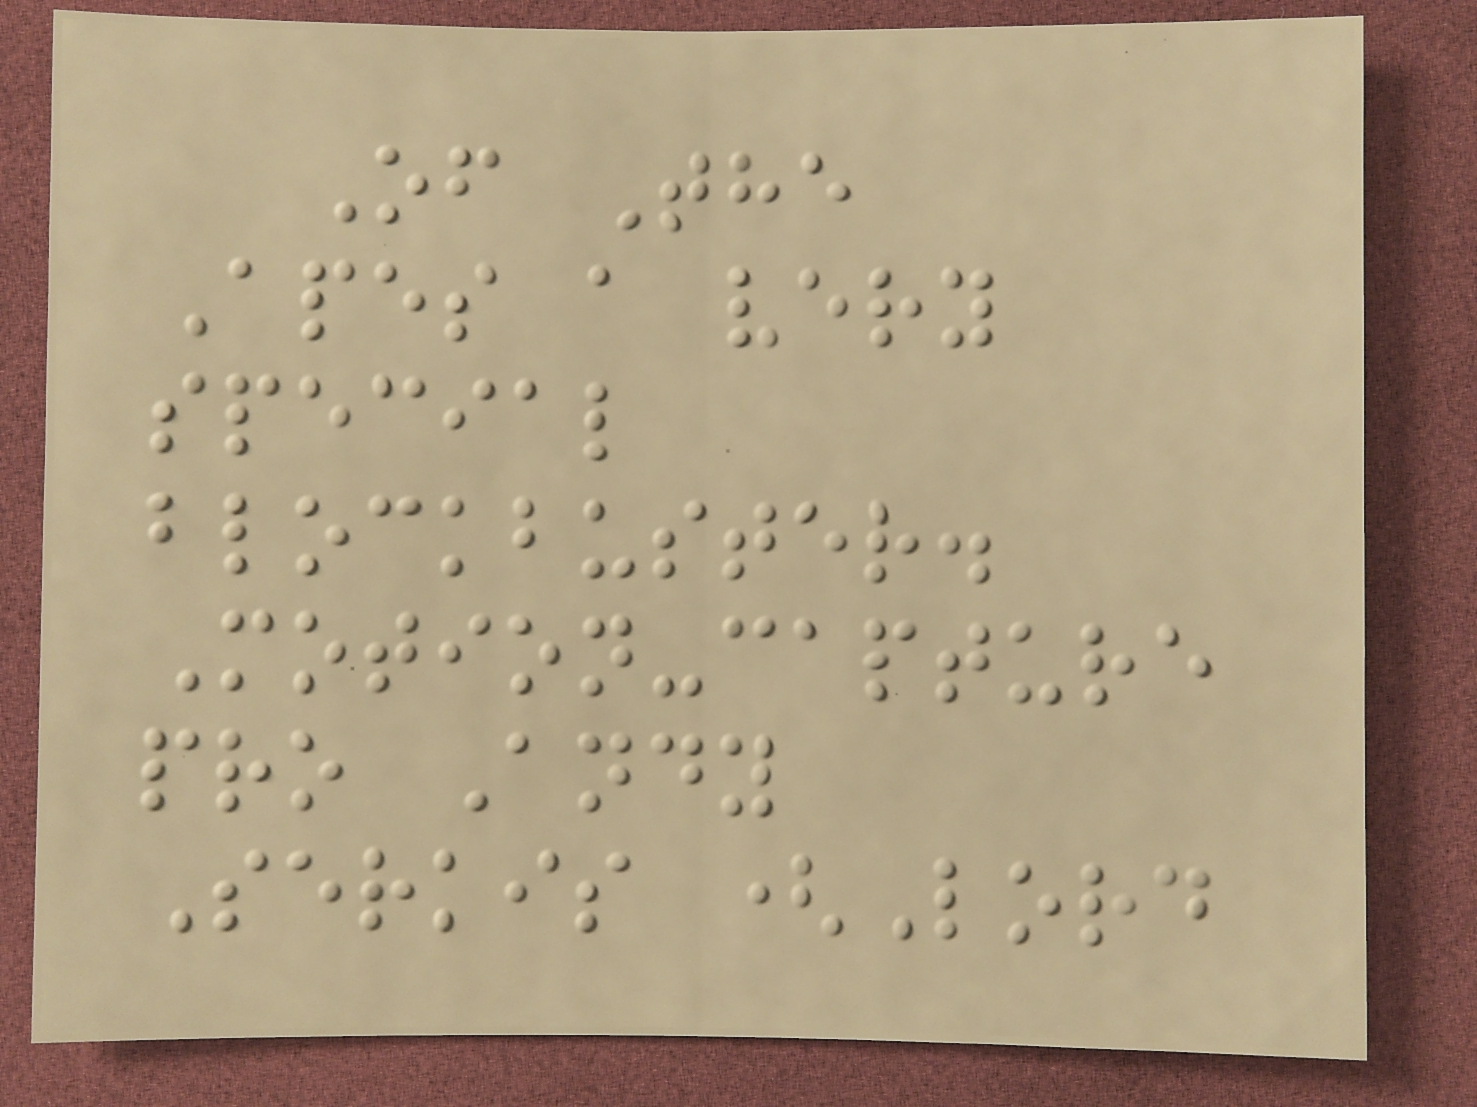Of The
Apes a very
special
blockbuster.
Motion-capture
pro Andy
Serkis (Lord
